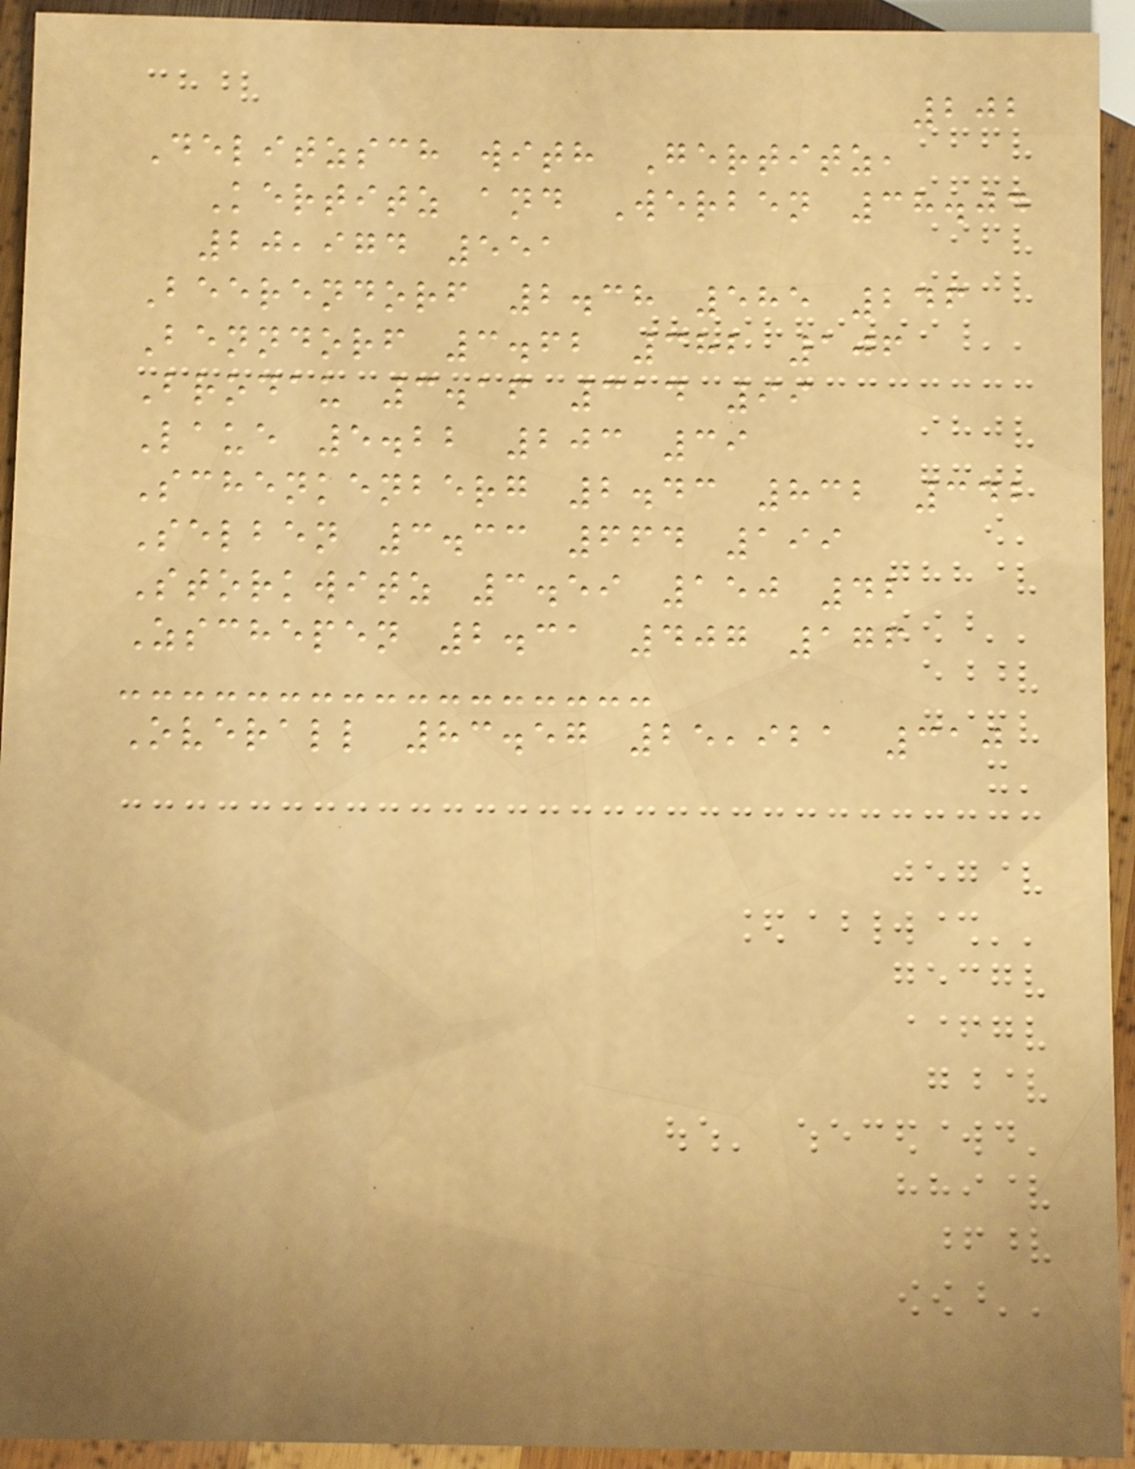202
Delitzsch with Gertitz,
Kertitz and Werben 38.04
20,974 551
Beerendorf 2.38 585 246
Benndorf 3.62 382 106
Brodau 3.16 314 99
Laue 5.22 203 39
Schenkenberg 2.43 832 342
Selben 3.33 664 199
Storkwitz 3.59 150 42
Zschepen 2.31 407 176
Overall 83.57 25,921 310
